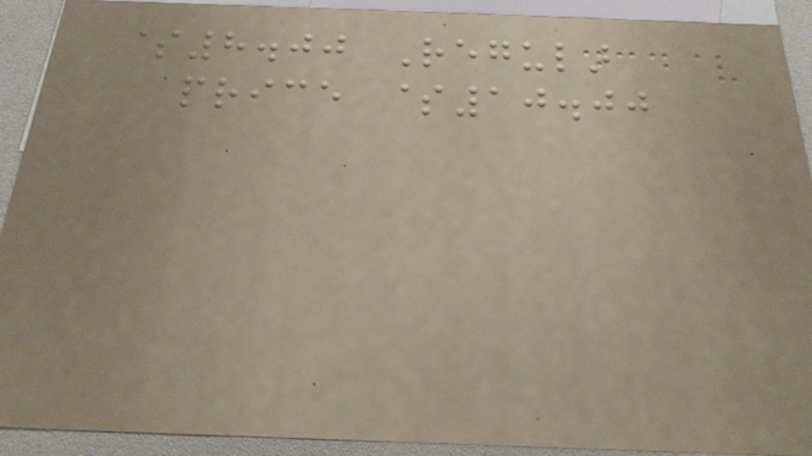$8.00 Regular
price $10.00
